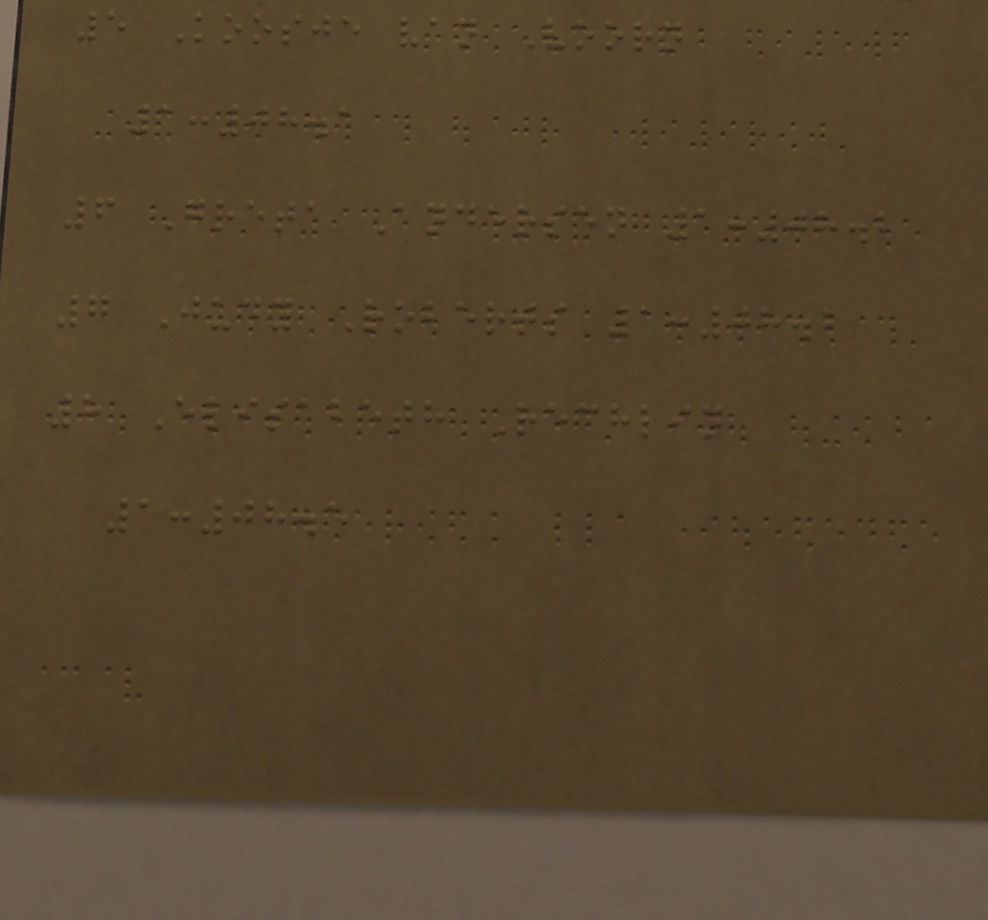5 Koosje van Voorn
1:08.1
6 Greta Andersen 1:08.2
7 Judy Roberts 1:08.2
8 Elisabeth Rechlin
1:08.5
